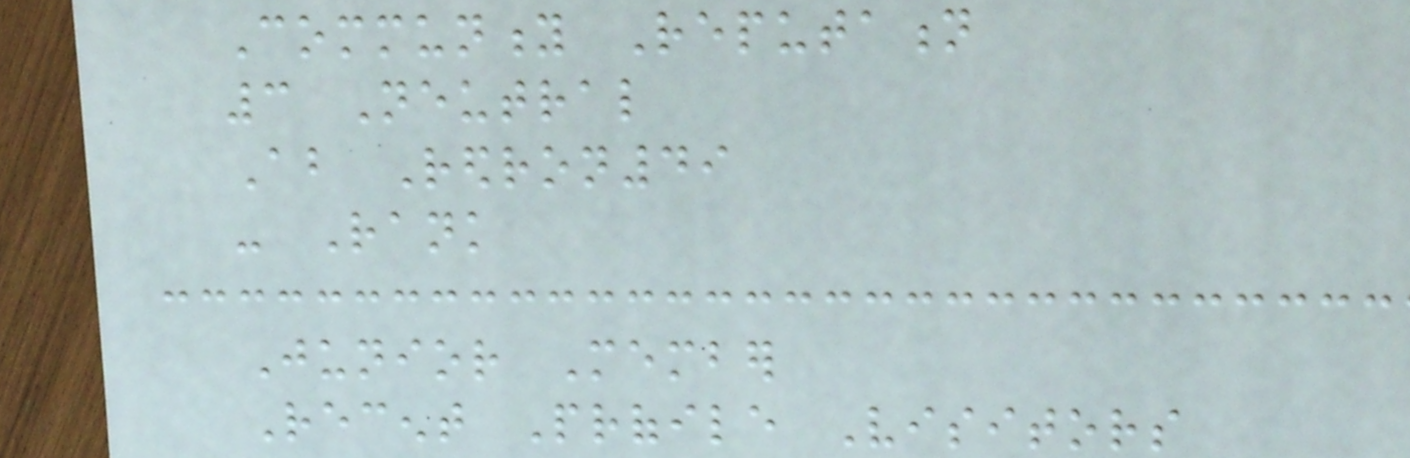Community Reputation
3 Neutral
About Redron49
- Rank
Junior Member
Recent Profile Visitors
